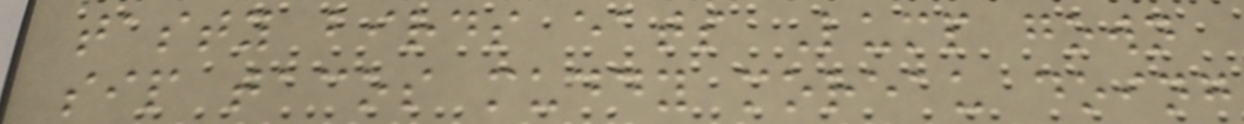tasty birds eats Lump gown
sip tacos muddy moreau doing
